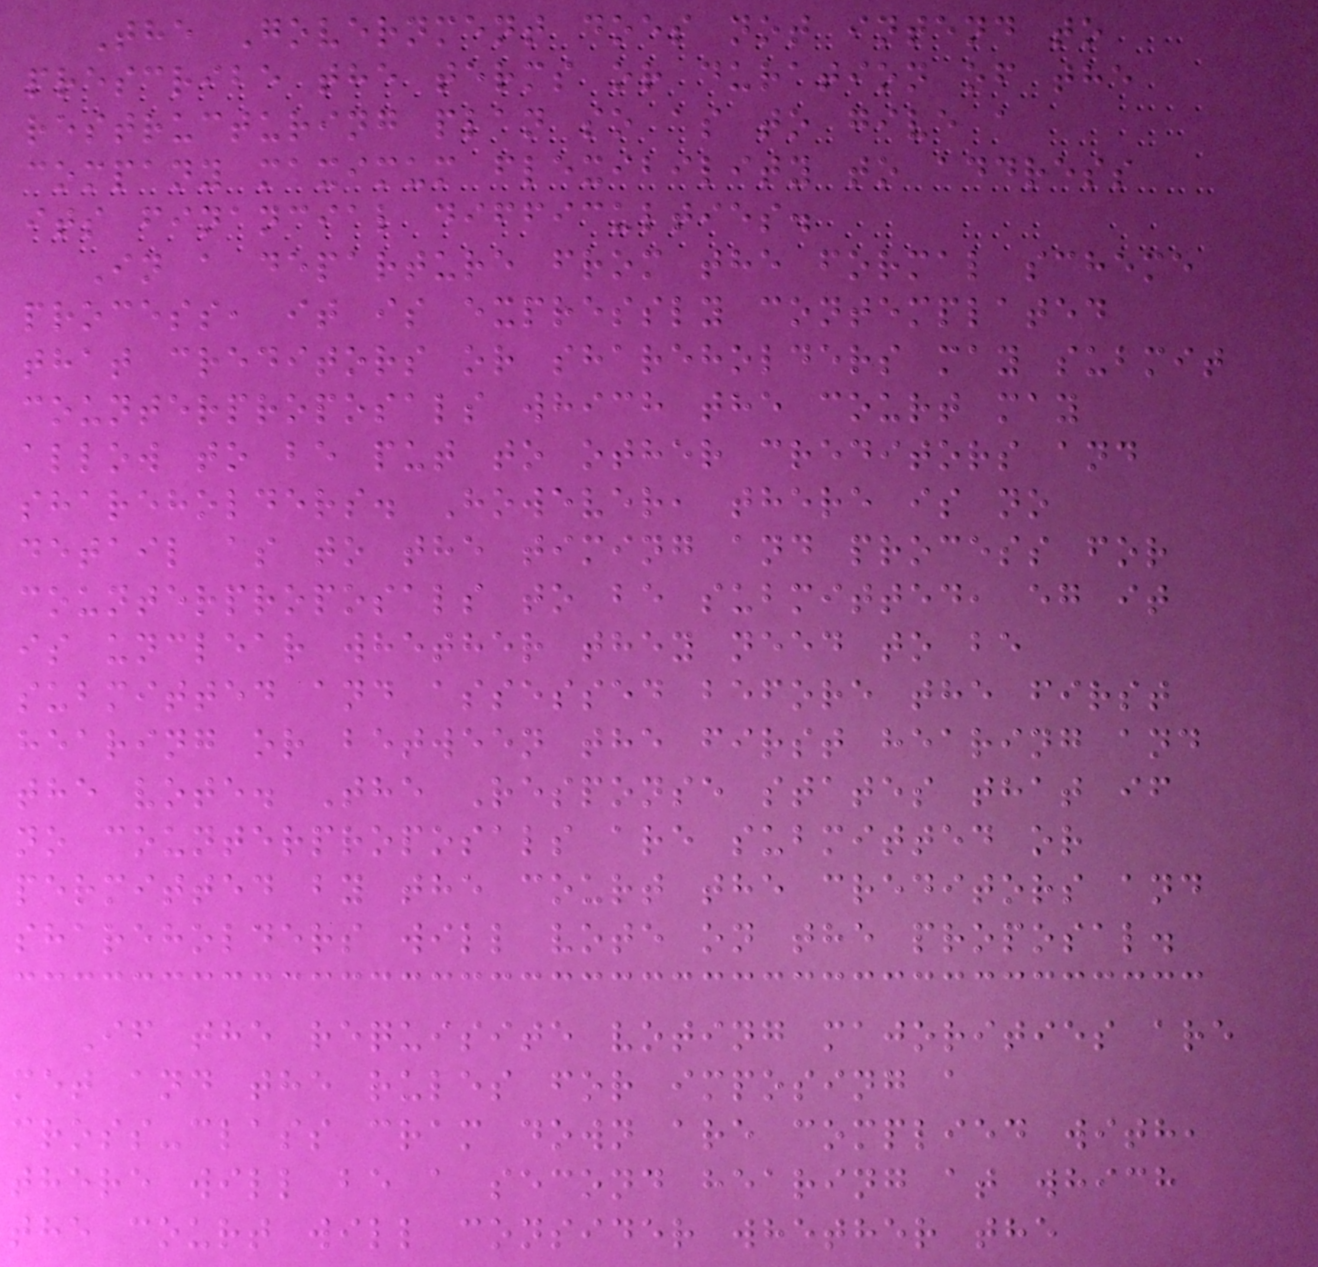The Government does not intend to
prescribe the terms or duration of the
restructuring plan so as to give a
company maximum flexibility to address
its financial difficulties.
In a departure from the formal scheme
process, it is expressly contemplated
that creditors or shareholders may submit
counterproposals which the court may
allow to be put to other creditors and
shareholders. However, there is no
detail as to the timing and process for
counterproposals to be submitted, eg it
is unclear whether they need to be
submitted and assessed before the first
hearing or between the first hearing and
the vote. The Response states that if
no counterproposals are submitted or
permitted by the court the creditors and
shareholders will vote on the proposal.
If the requisite voting majorities are
met and the rules for imposing a
cross-class cram down are complied with,
there will be a second hearing at which
the court will consider whether the
